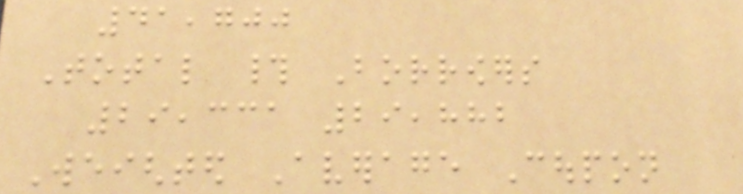41,700
Total # Borrowers
29,331 29,882
Weighted Average Coupon
